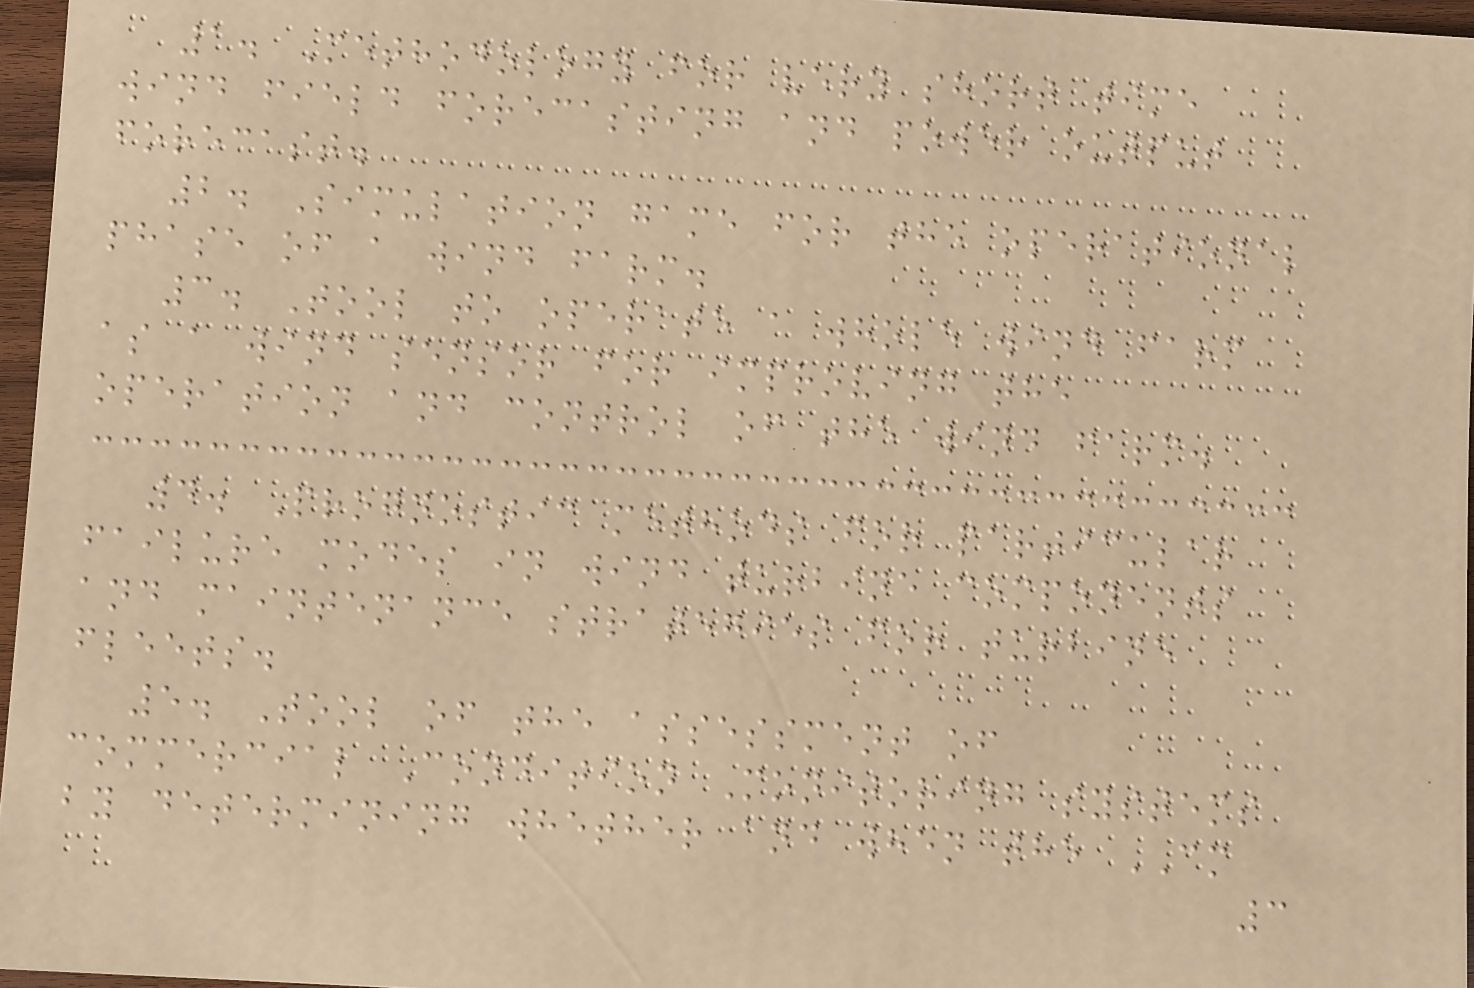1. Methodology for very short time
wind field forecasting and power output
forecast.
2. Simulation game for the operational
phase of a wind farm.
3. Tool to operate a whole wind farm
as a wind sensor for improving the
operation and control of the wind farm.
4. Prognostic methods for particular
failure modes in wind turbine components
and maintenance strategies for turbine
fleets.
5. Tool of the assessment of
commercial Condition Monitoring systems
by determining whether and when the CM
3
